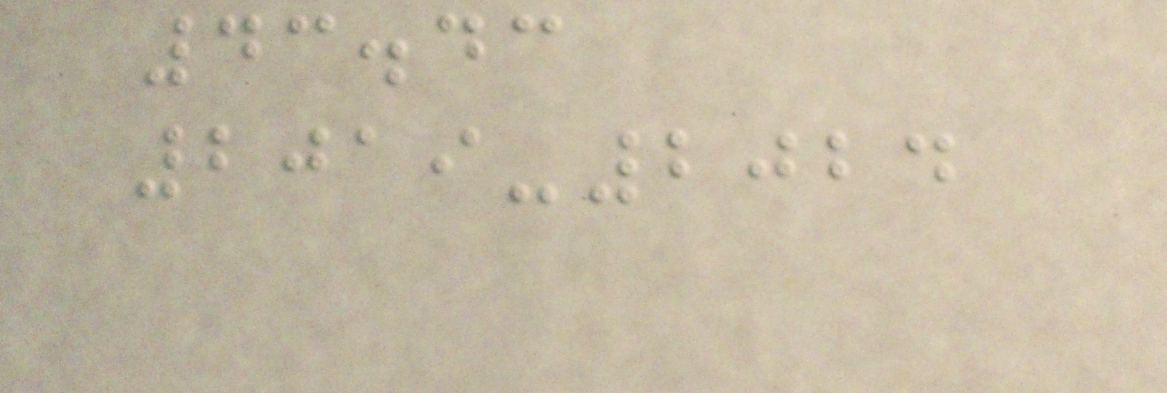43.43
2019-2024
